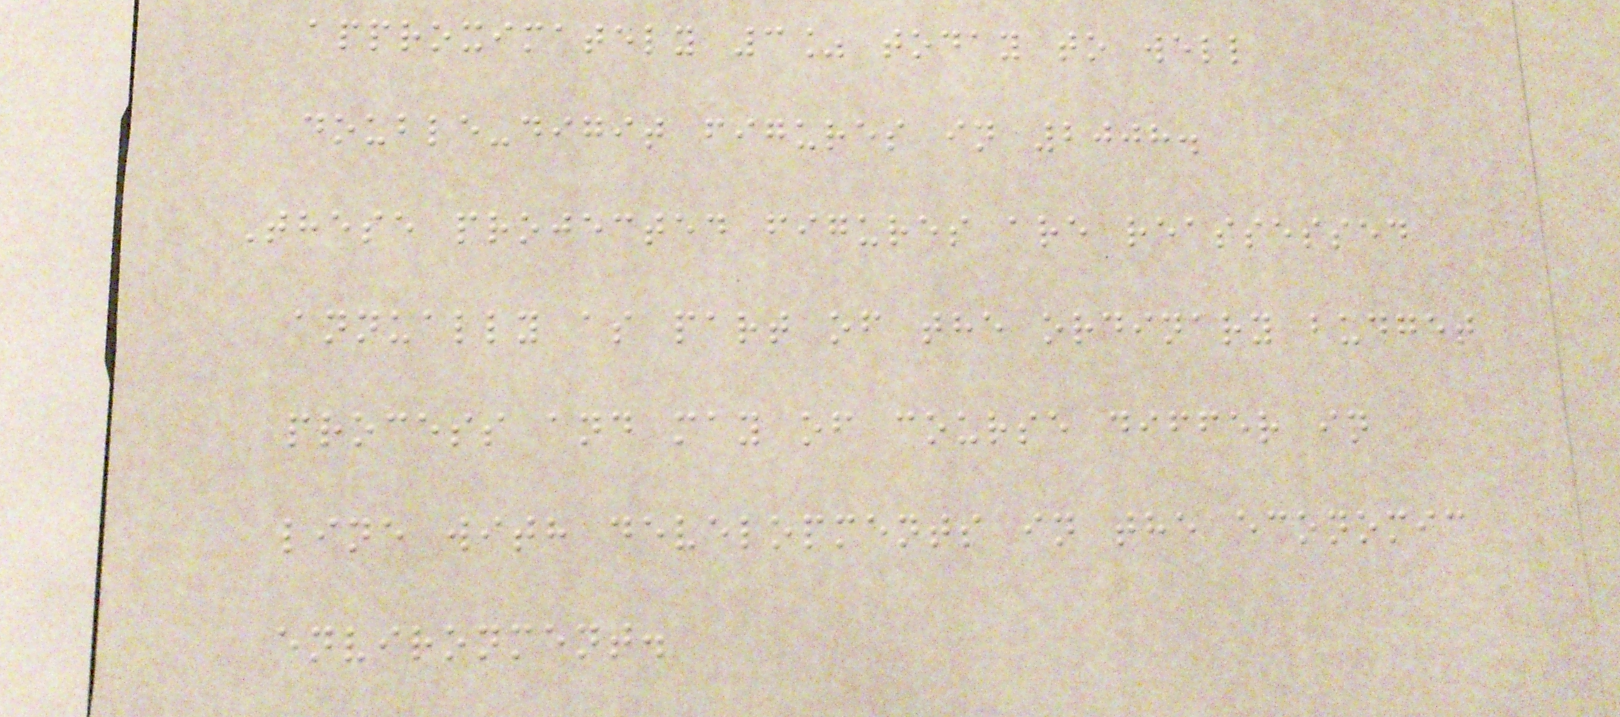approximately 3% today to well
double-digit figures in 2008.
These projected figures are reassessed
annually as part of the ordinary budget
process and may of course differ in
line with developments in the economic
environment.
